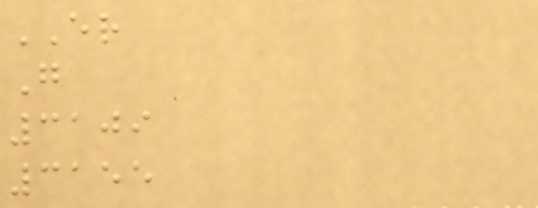ER
G
3109
3155
